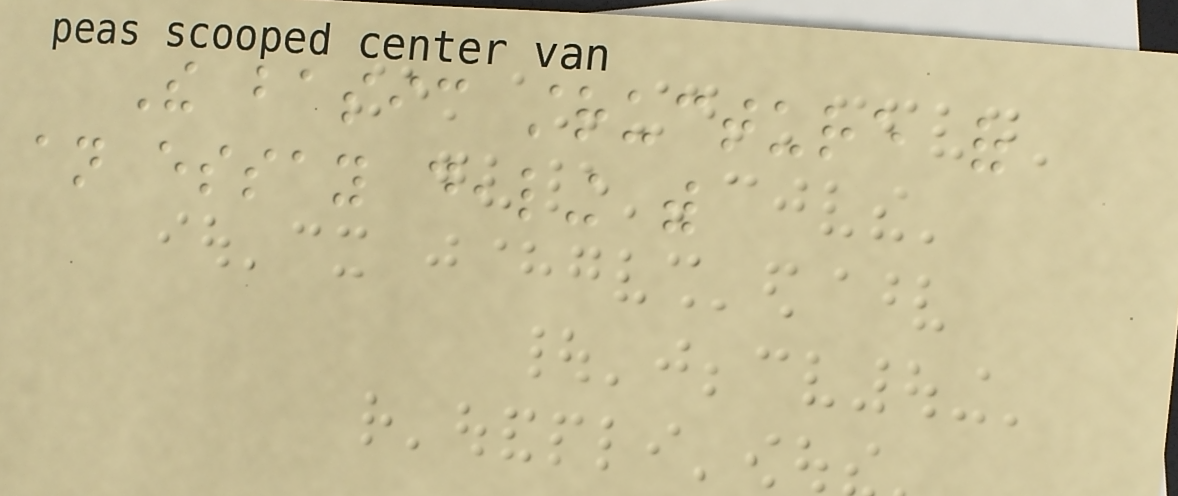The basic structure of
an essay dealing with
